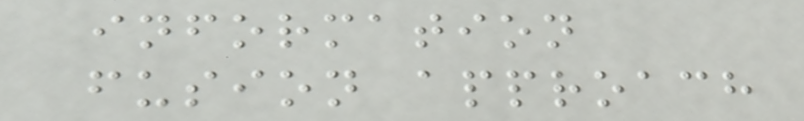information
fusion approach
